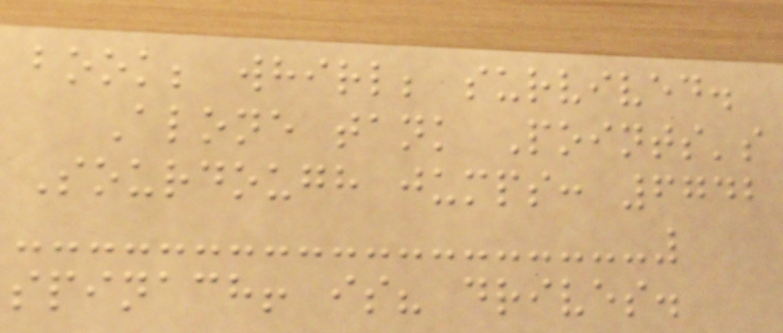book; whirl; survived.
Alone tank Points's
Sourdough jumps: 6742
spinach! is? drives.
